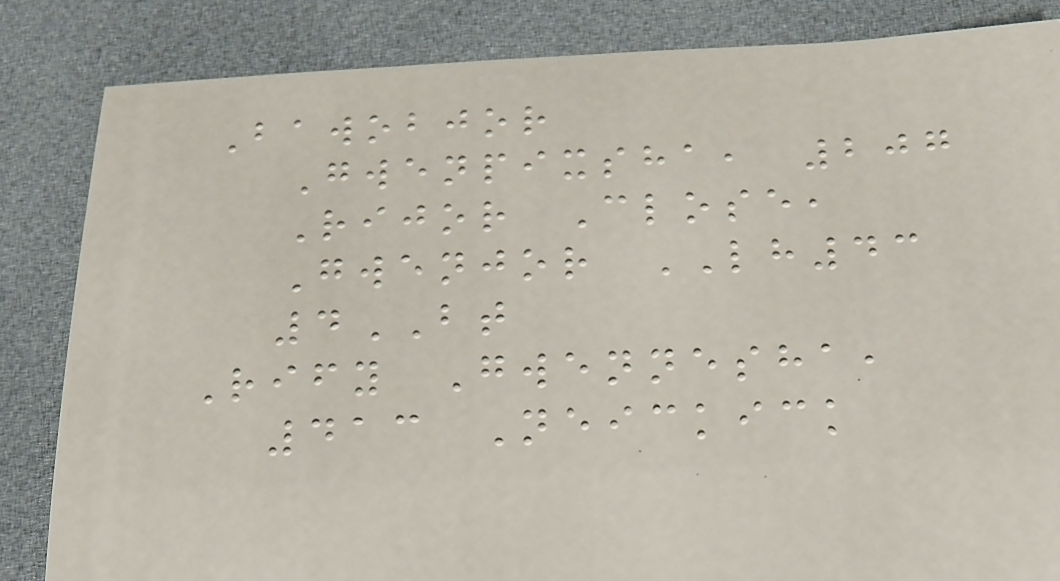Bawobjor
Gwenpixsha, 207
Rijor Close,
Gwenjor LH43
4BT
Rify Gwennesha,
413 Neickick
